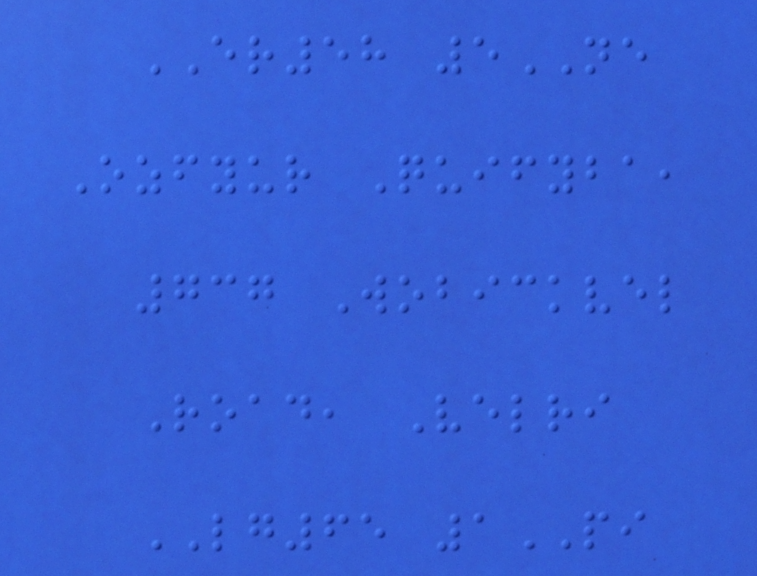ER58 5NE
Ozfyur Quifyba,
737 Wobickvel
Road, Velri
LG65 1PI
